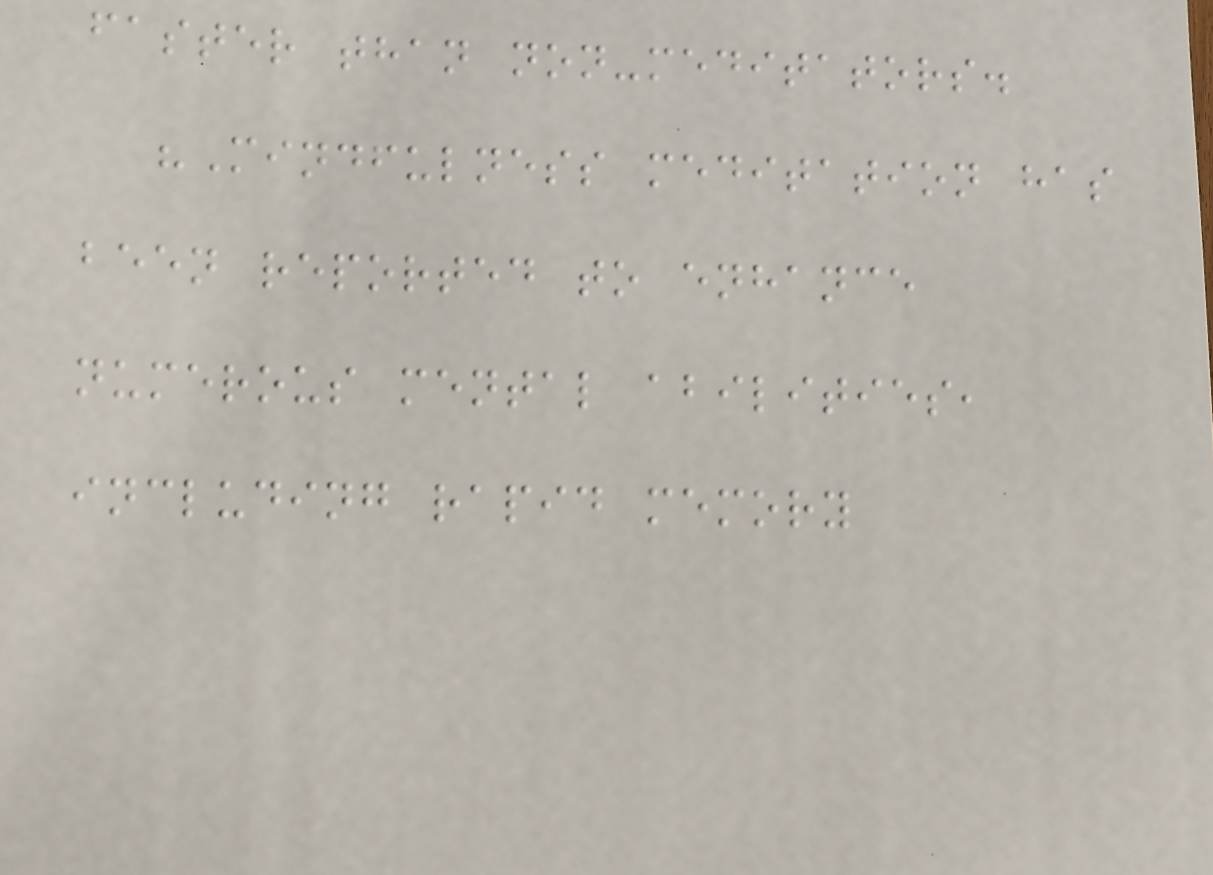faster than non-meditators.
"Mindfulness meditation has
been reported to enhance
numerous mental abilities,
including rapid memory
